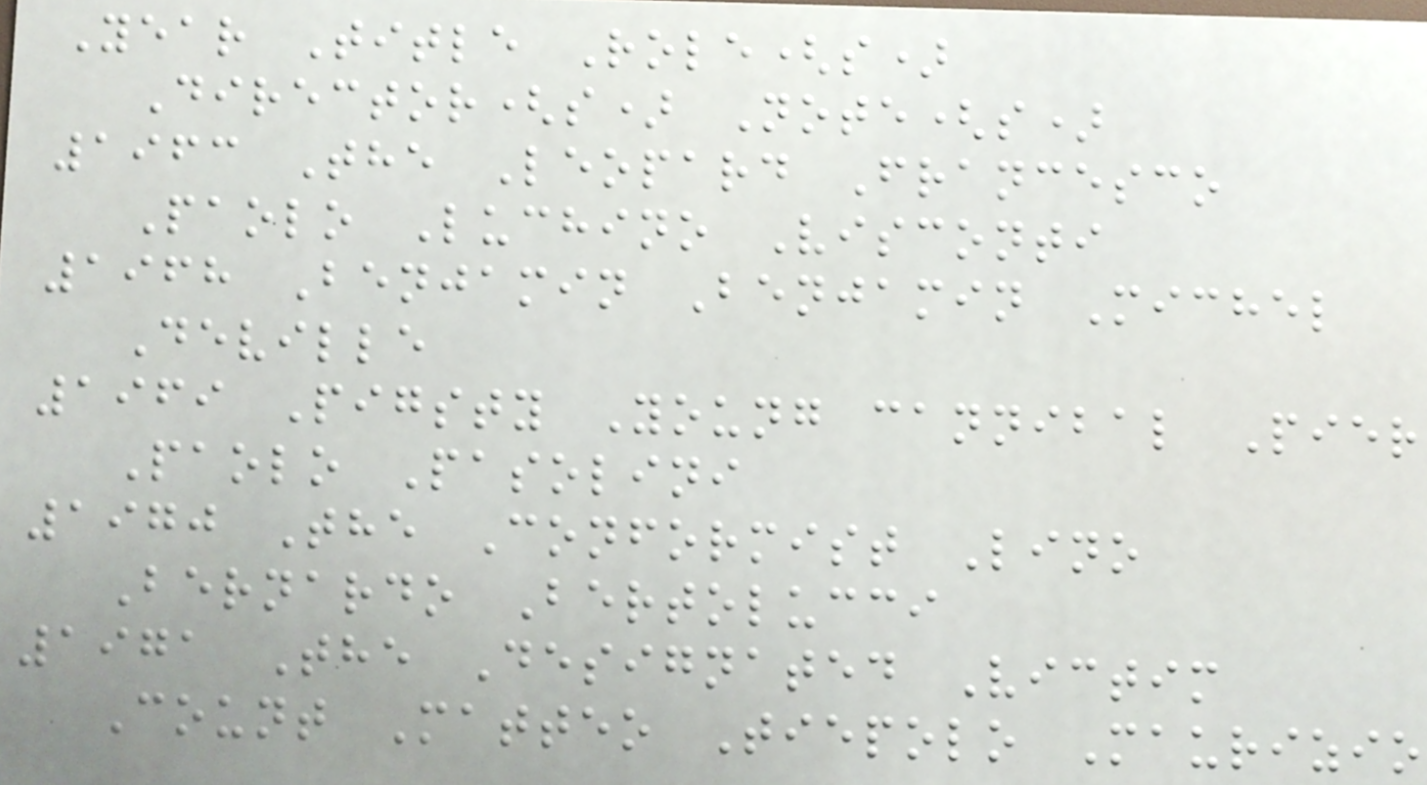Year Title Role(s)
Director(s) Note(s)
1963 The Leopard Francesco
Paolo Luchino Visconti
1968 Benjamin Benjamin Michel
Deville
1969 Pigsty Young cannibal Pier
Paolo Pasolini
1970 The Conformist Lino
Bernardo Bertolucci
1971 The Designated Victim
Count Matteo Tiepolo Maurizio
